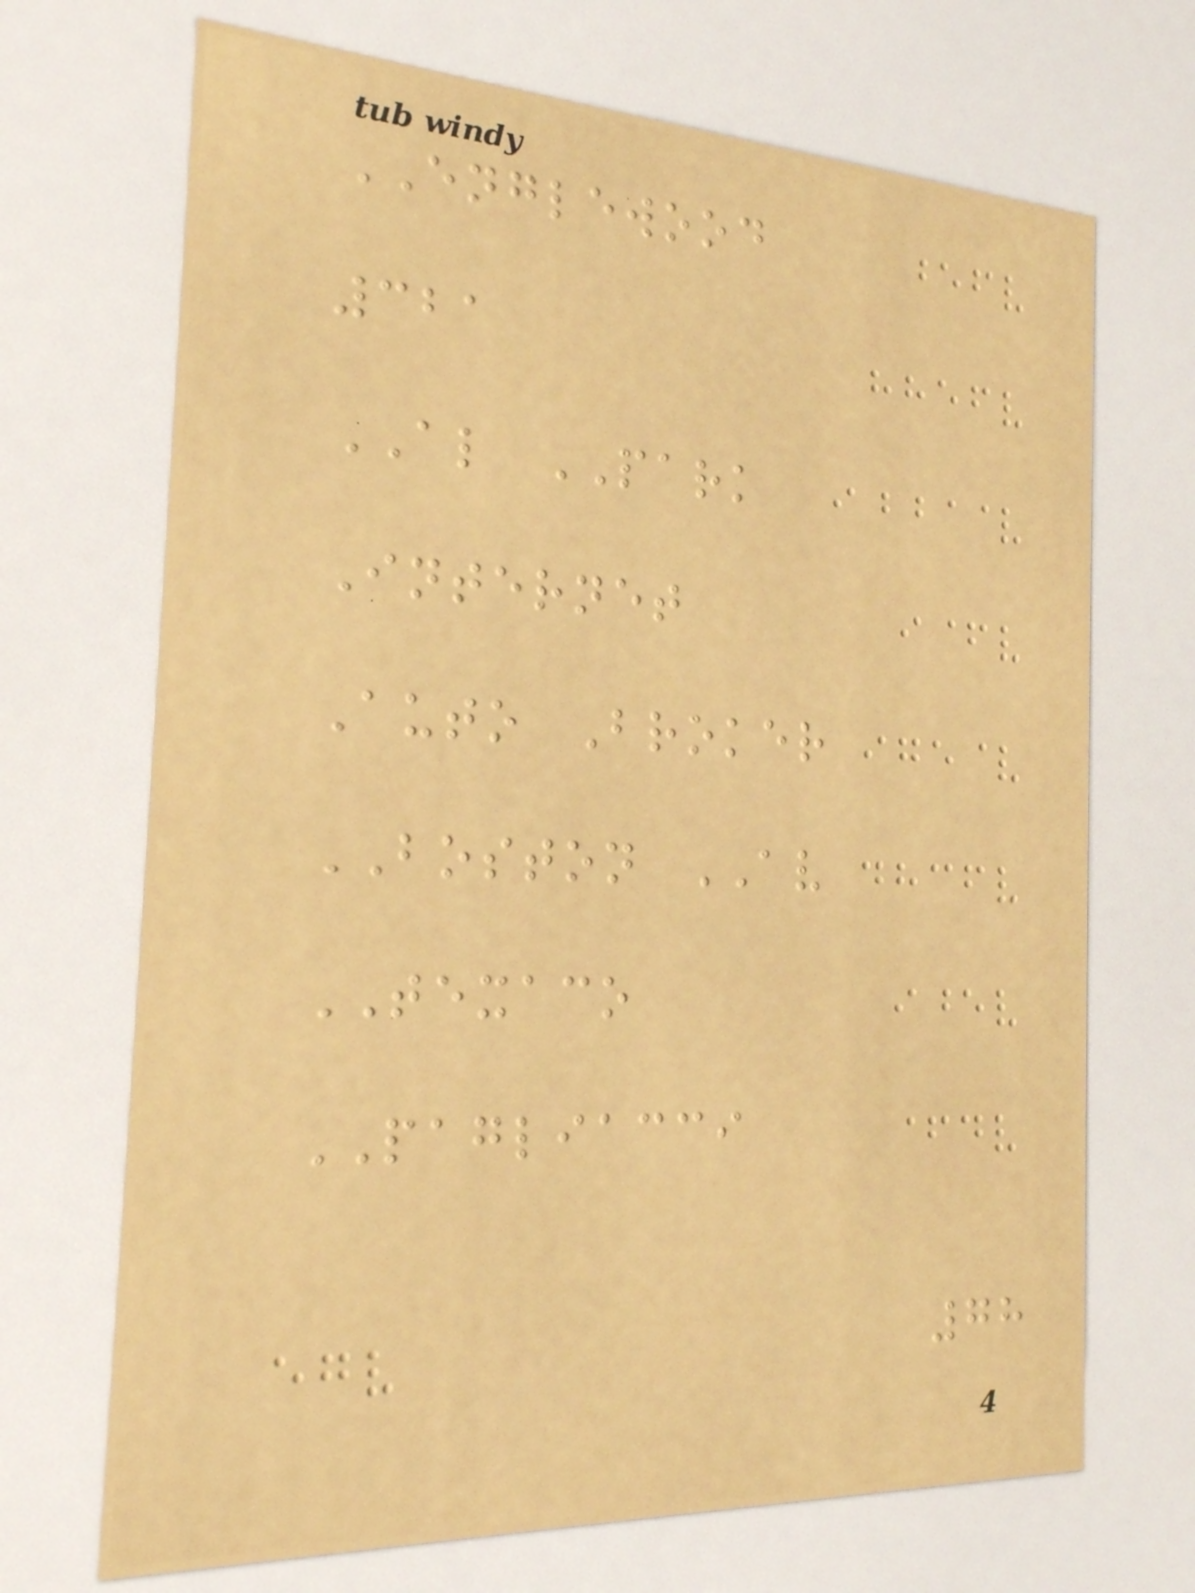ENGLEWOOD
321
AL PARK
Internet
Auto Broker
BOSTON AV
TEXACO
PAGLIACCI
78
